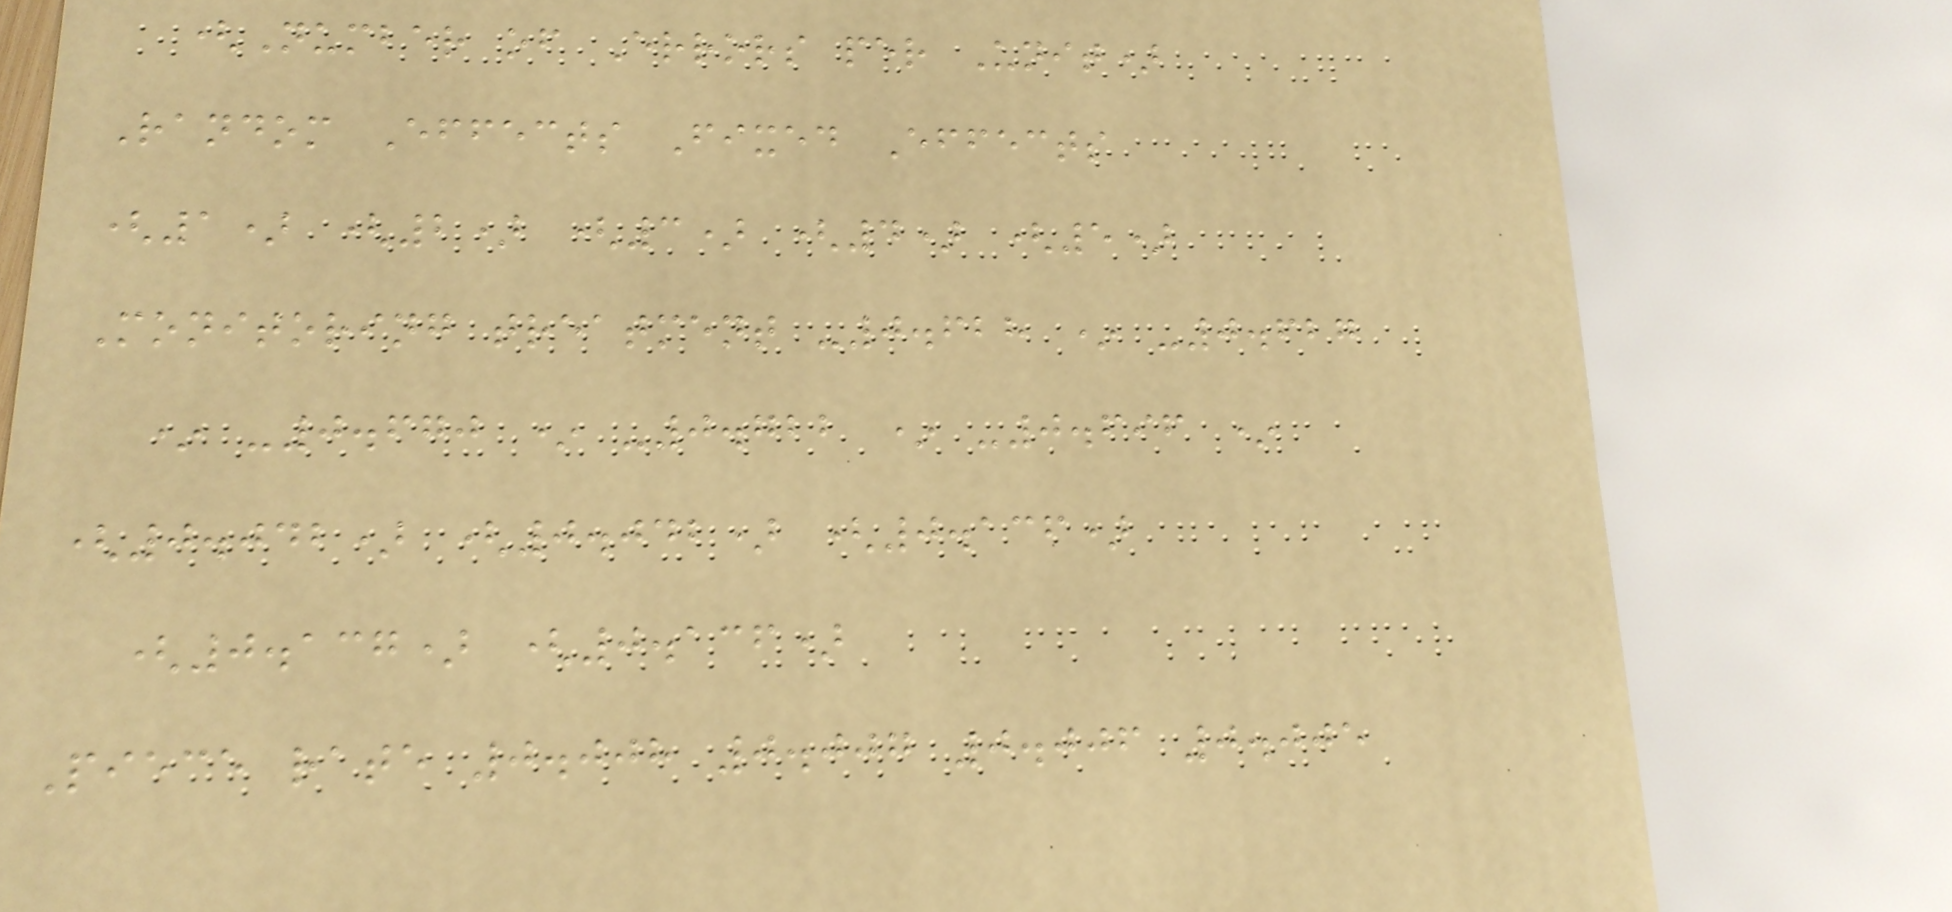(Number of Errors per Unit)
Random Effects Fixed Effects
(1) (2) (3) (4) (5)
Monitoring treatment -0.628 * -0.627
* -0.670 * -0.722 * -0.696 *
(0.042) (0.042) (0.136)
(0.137) (0.136)
Piece rate 0.008 0.007 0.006 0.005
